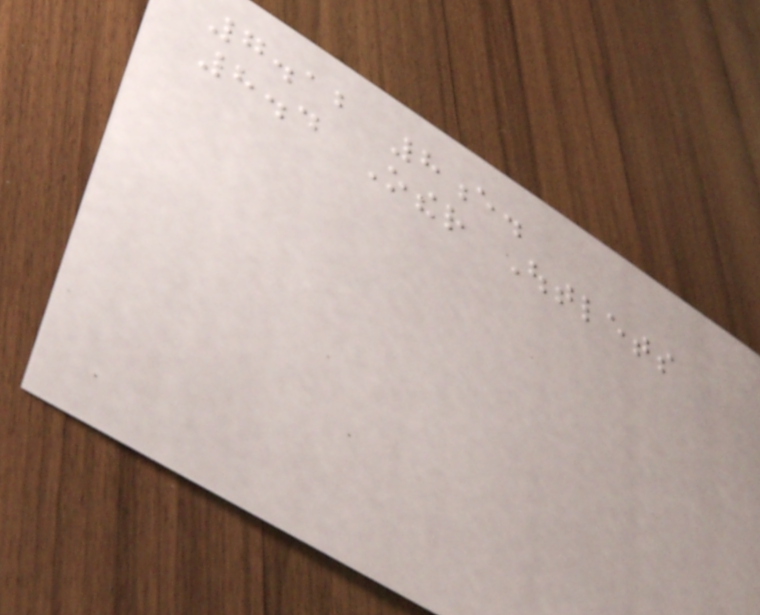7.12 8e.
8.4 Other Outlets
